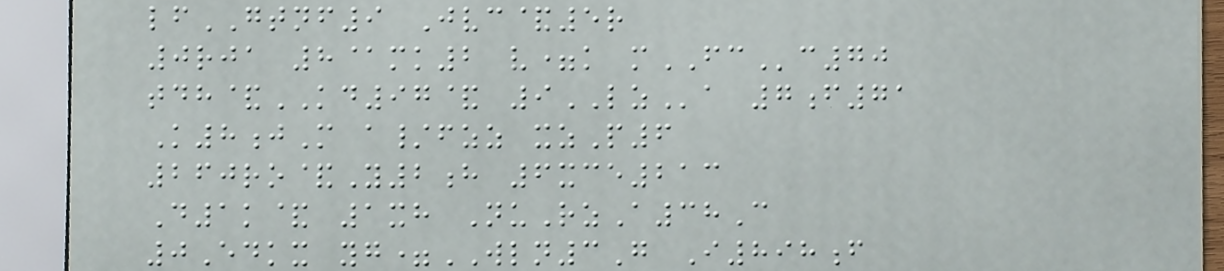lfGTNF9 Jvc&5r
0rja 8@mk2 v=k mFCc70
tdh&KD97& 9LZa 7f71
K8jM a/fzz xzP6
260ro&Y2h 6xce213
D1k& 1xh NuRzA38C
0Edkx yg=WLN3G I898f
